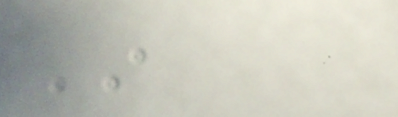In
